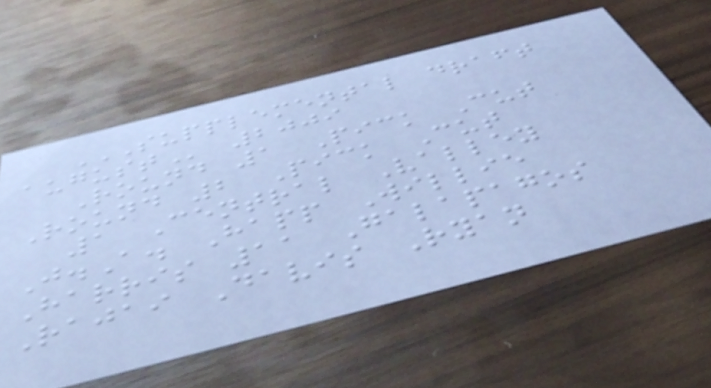SUPPLEMENTAL DRAFT
AUGUST 2009
Round 1 Pick Cut
Round 2 Pick Cut
1 Central Valley
J.A. Happ Willie
Harris 11 Galapagos
Rajai Davis Ryan
